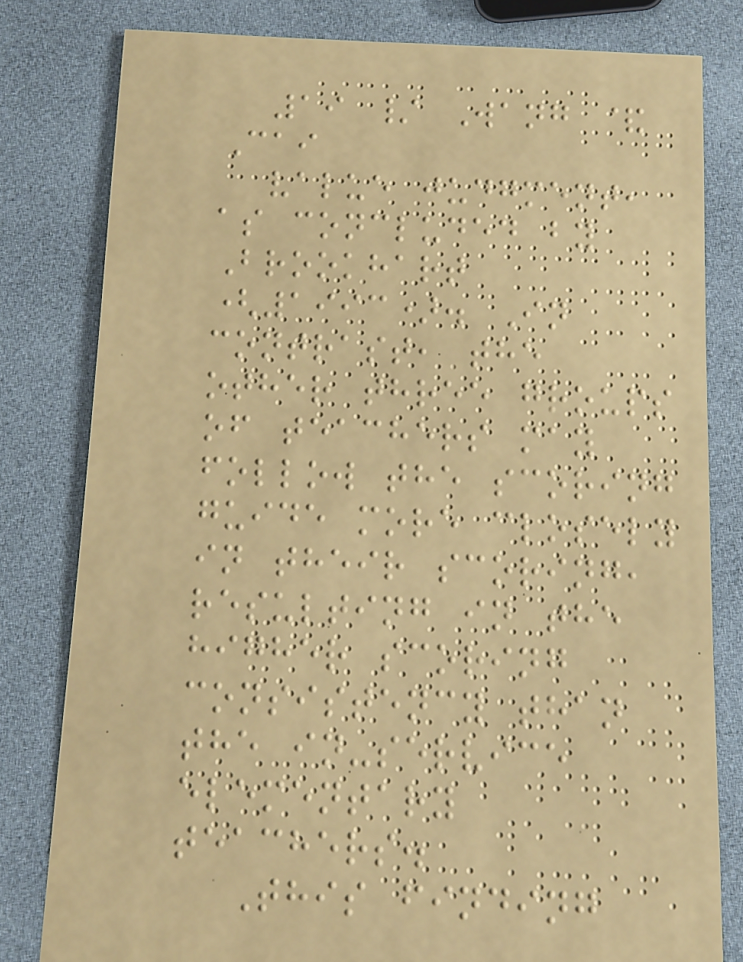19 / Wang &
Cai
value judgment,
as concluded by
Brookhart
(1993). In
contrast, the
other three groups
of teachers may
follow the scoring
guide more closely
in their scoring,
resulting in the
higher scoring
consistency than
the in-service
elementary
teachers.
This finding
